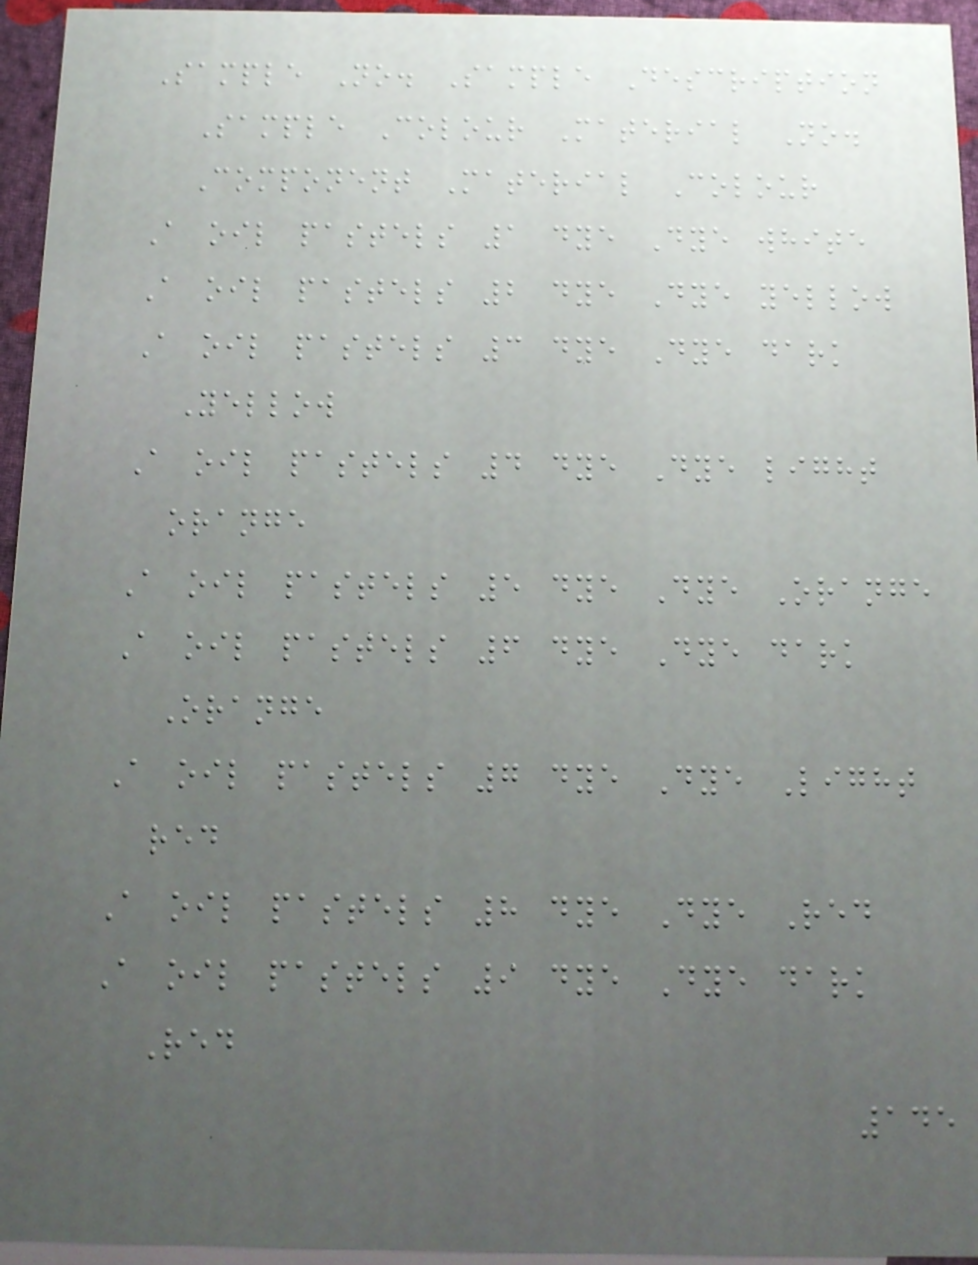Sample No. Sample Description
Sample Colour Material No.
Component Material Colour
A oil pastels 1 dye Dye white
A oil pastels 2 dye Dye yellow
A oil pastels 3 dye Dye dark
Yellow
A oil pastels 4 dye Dye light
orange
A oil pastels 5 dye Dye Orange
A oil pastels 6 dye Dye dark
Orange
A oil pastels 7 dye Dye Light
red
A oil pastels 8 dye Dye Red
A oil pastels 9 dye Dye dark
Red
145
